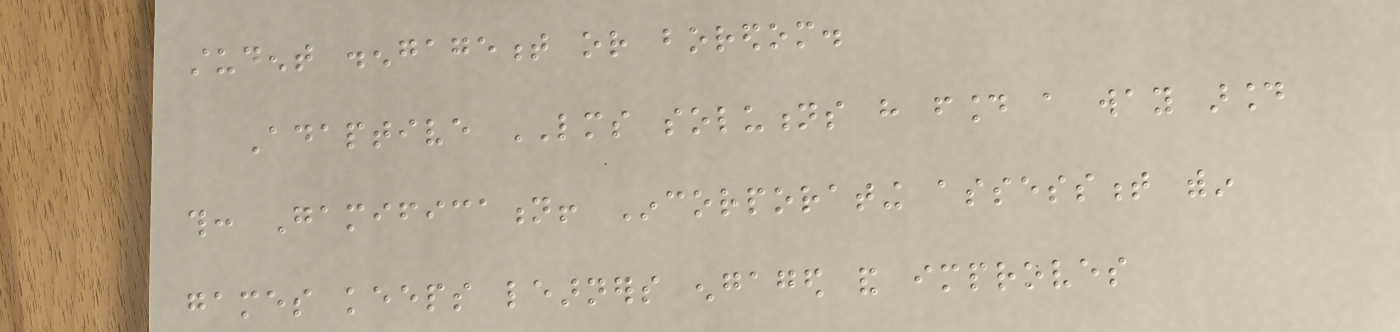student disengagement or boredom.
Adaptive LMS solutions have found a way around
this: Gamification! Incorporating assessment within
games keeps learners engaged and improves
